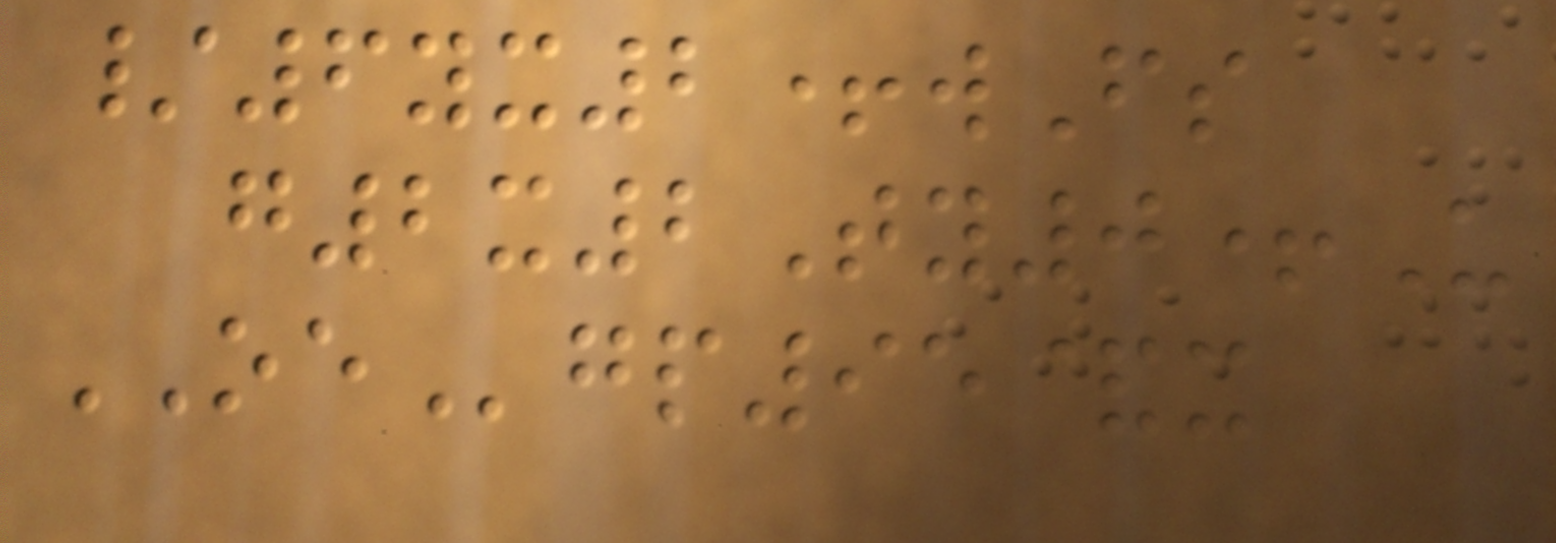/6yx2+wFs
g2x2Ty0+U
OEgp95&x
